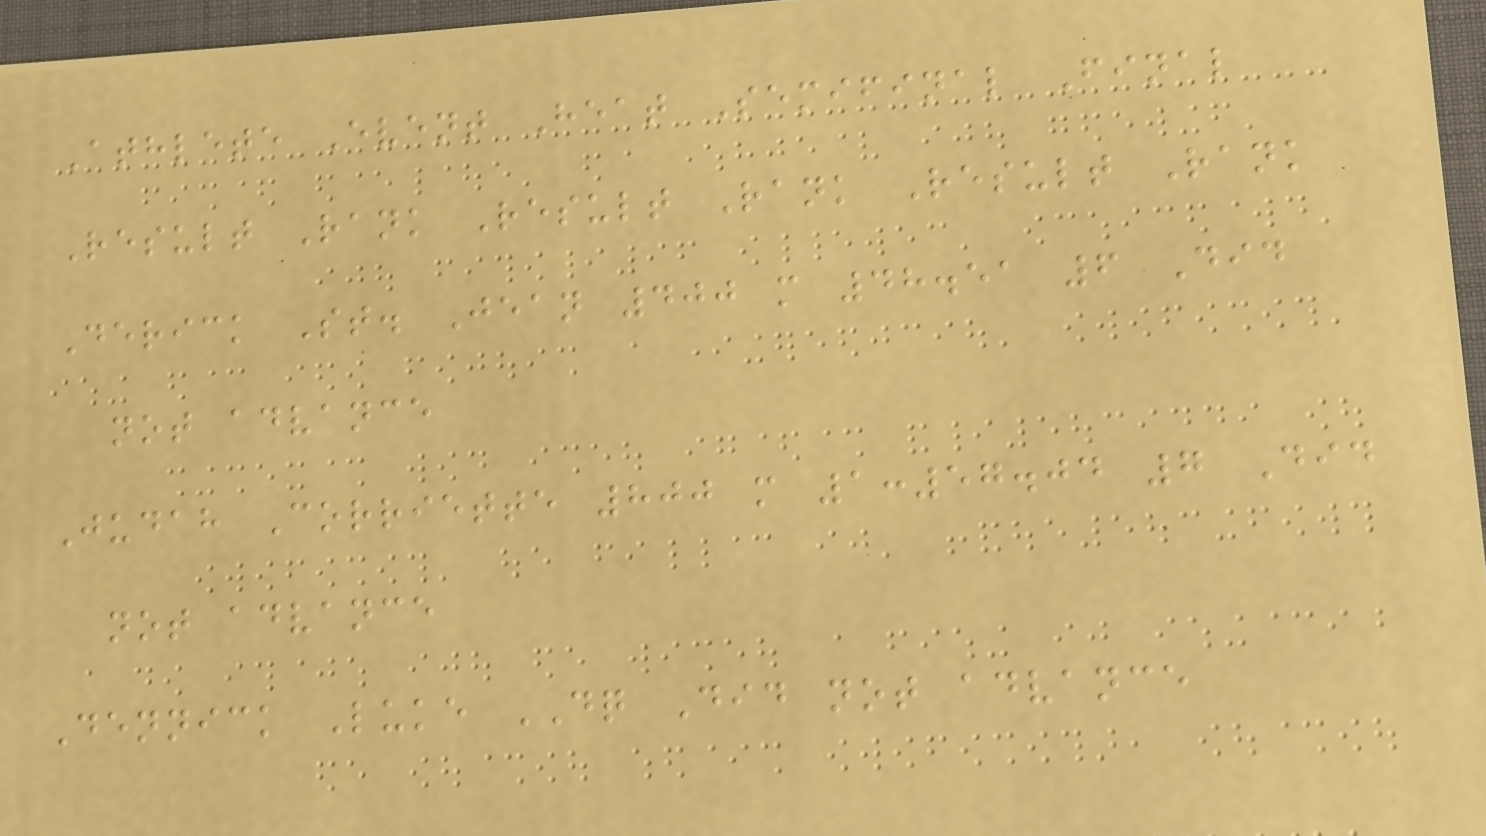Athlete Event Heat Semifinal Final
Result Rank Result Rank Result Rank
Derick St. Jean 400 m 48.51 6 Did
not advance
Judah Corriette 800 m 1:57.04 7 Did
not advance
Dennick Luke DQ Did not advance
